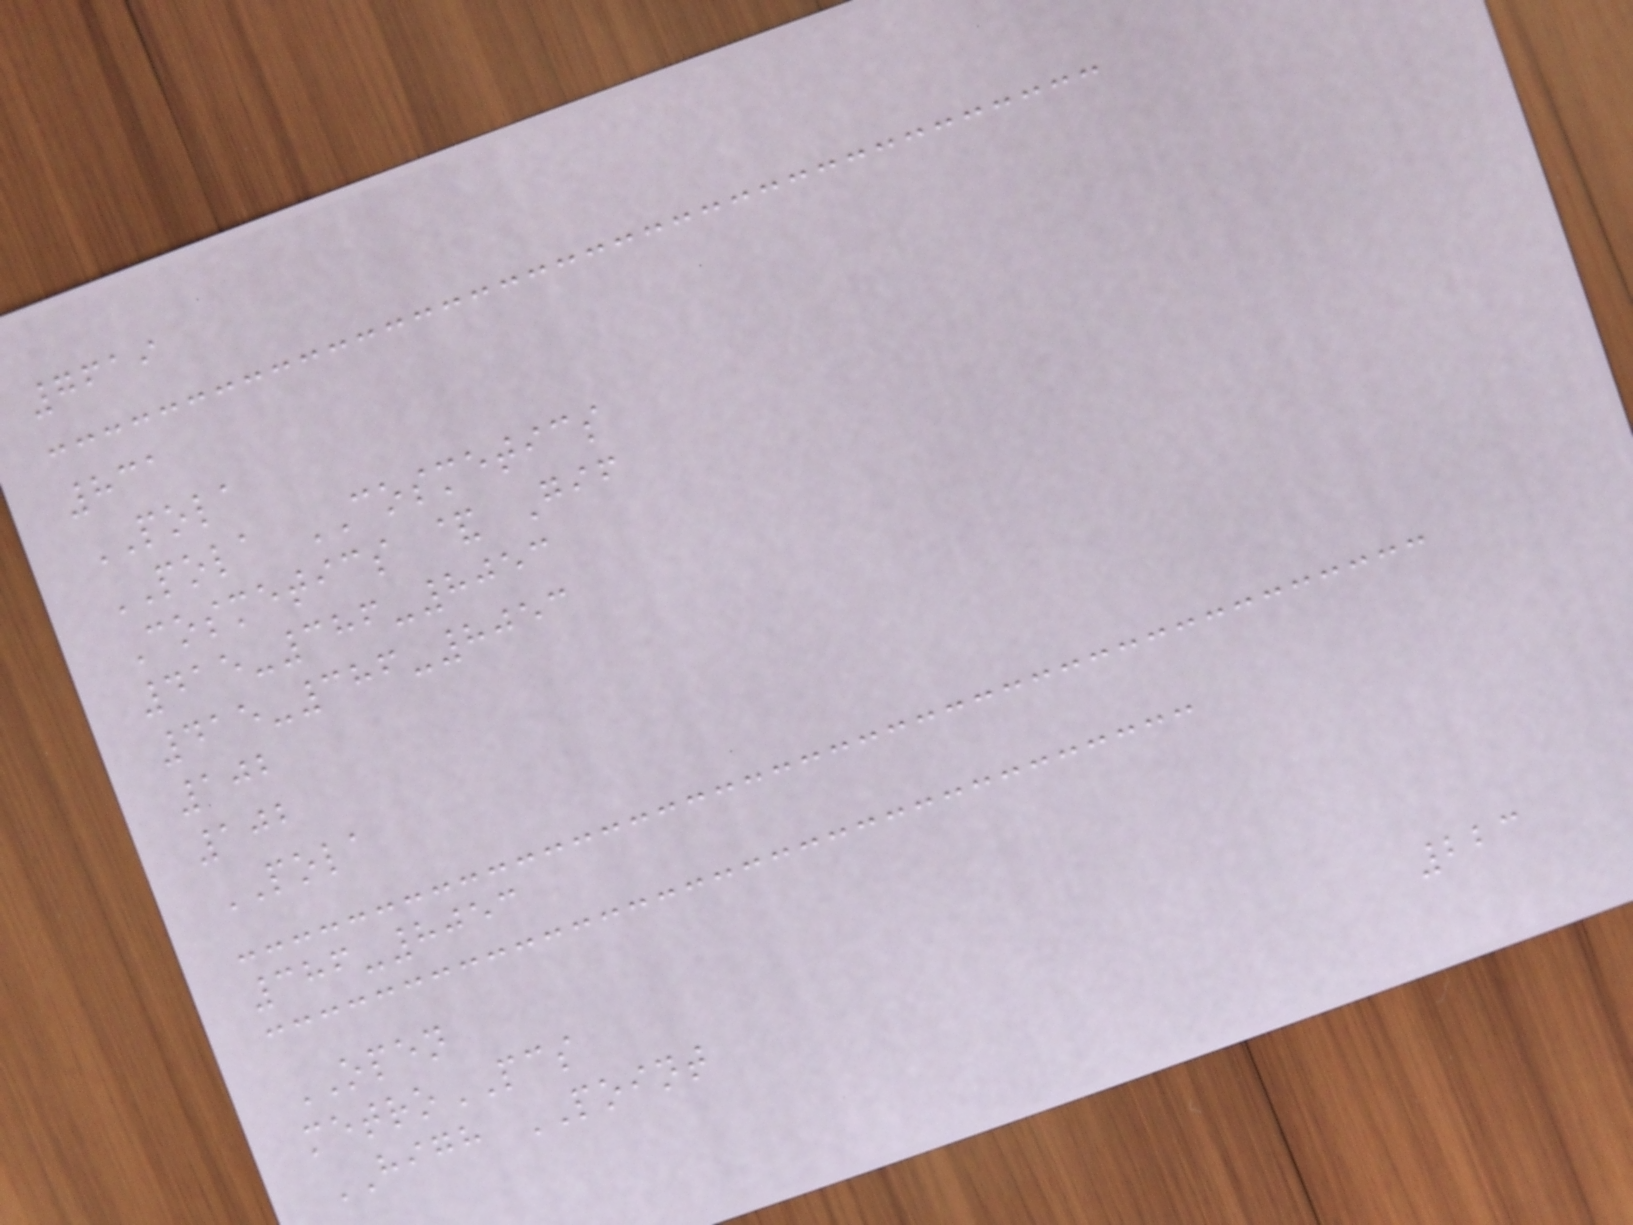7619
831
POLA
POLA COSMETICS
Cosmetics & Gif
415-386-8053
415-386-8053
102
102
POLA
386-8053
OPEN
metroPCS
HIGH POINT
223
